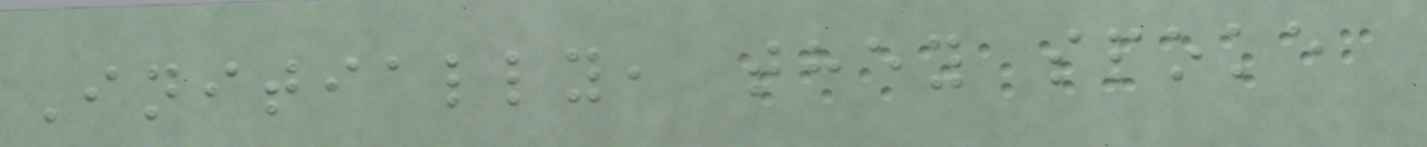Initially, they spoke
